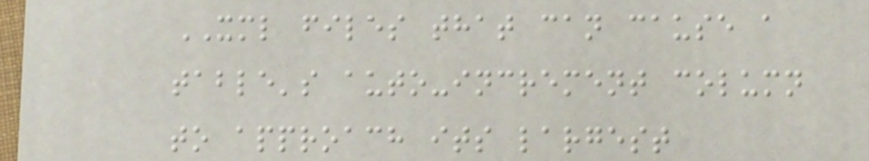XML files that can cause a
table's auto-increment column
to approach its largest
